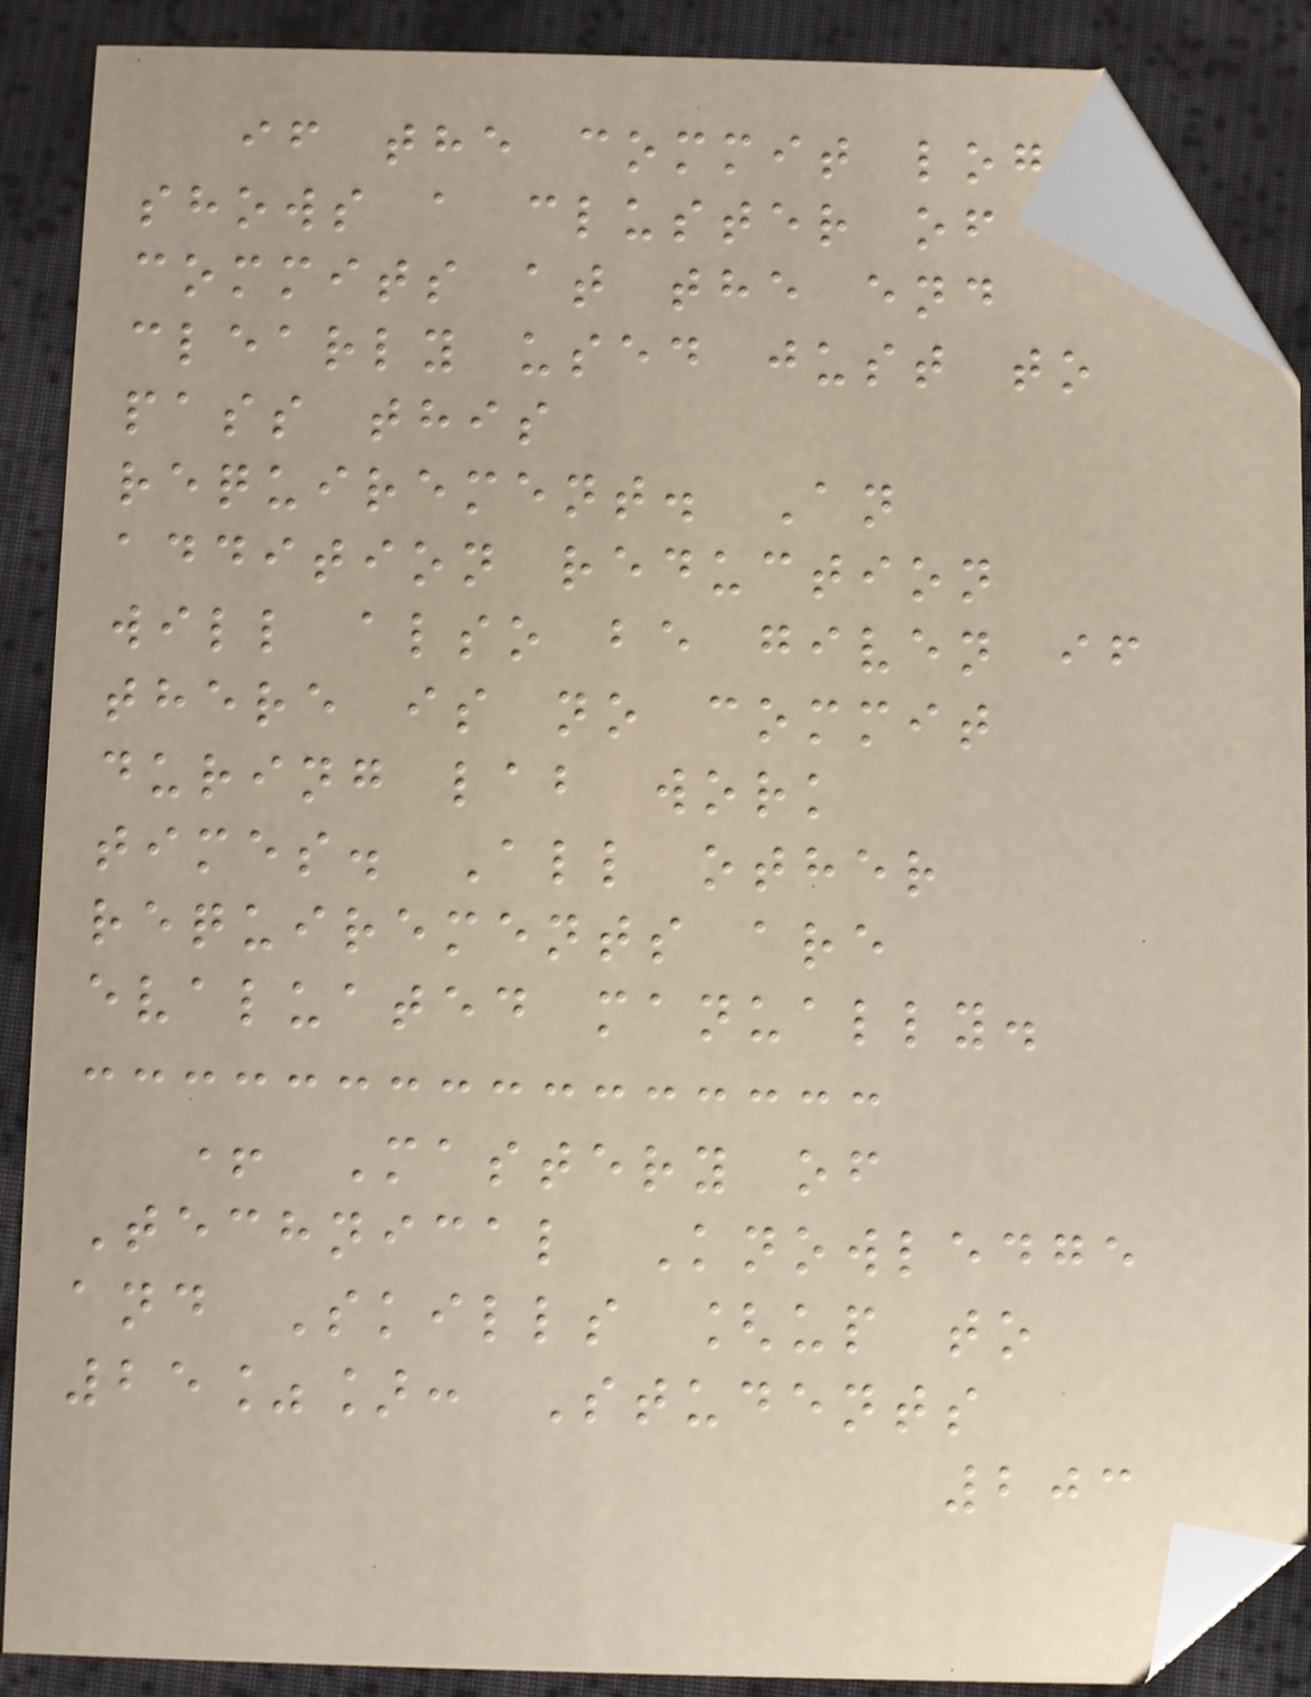if the commit log
shows a cluster of
commits at the end
clearly used just to
pass this
requirement. An
addition reduction
will also be given if
there is no commit
during lab work
times. All other
requirements are
evaluated manually.
+ Mastery of
Technical Knowledge
and Skills [up to
25%]: Students
203
